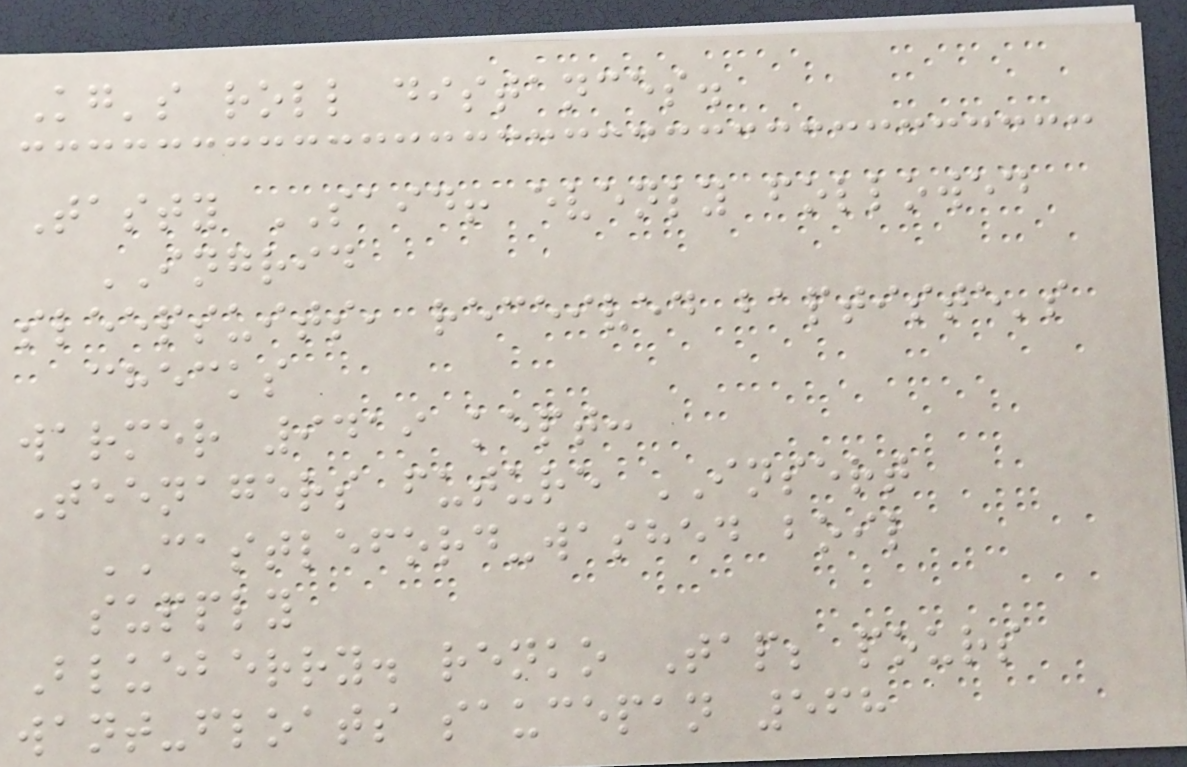Kg's roll distances.
Tasty SAID! evenly followed
INGRID
sleepsuits, received baptiste's
checks
warmer 9419 kept:
Teenagers future INSERT
CASTLEFORD-washed boil
supply
Blueberry. renko Tap; pours
want-floats saucepan 568
